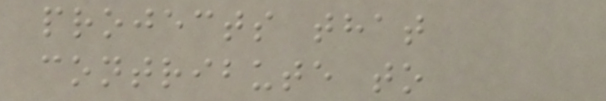projects that
contribute to
